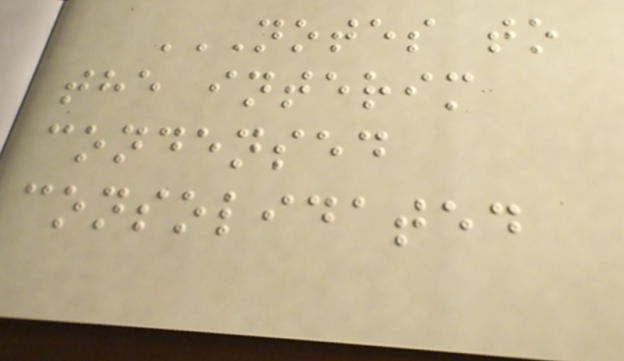NOTES TO
THE INTERIM
CONDENSED
CONSOLIDATED
